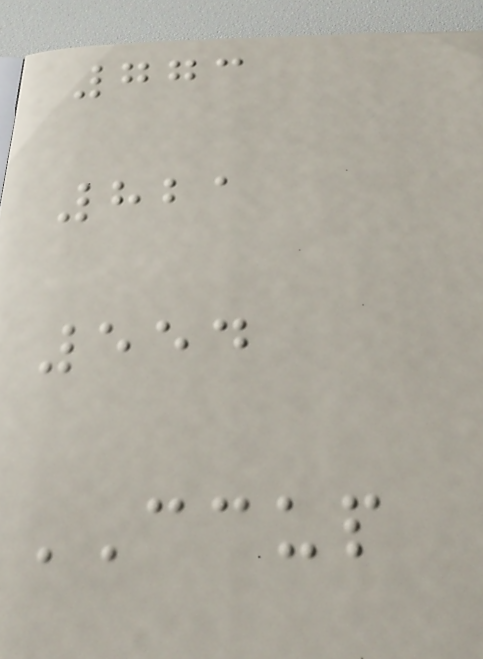773
821
554
CCUP
